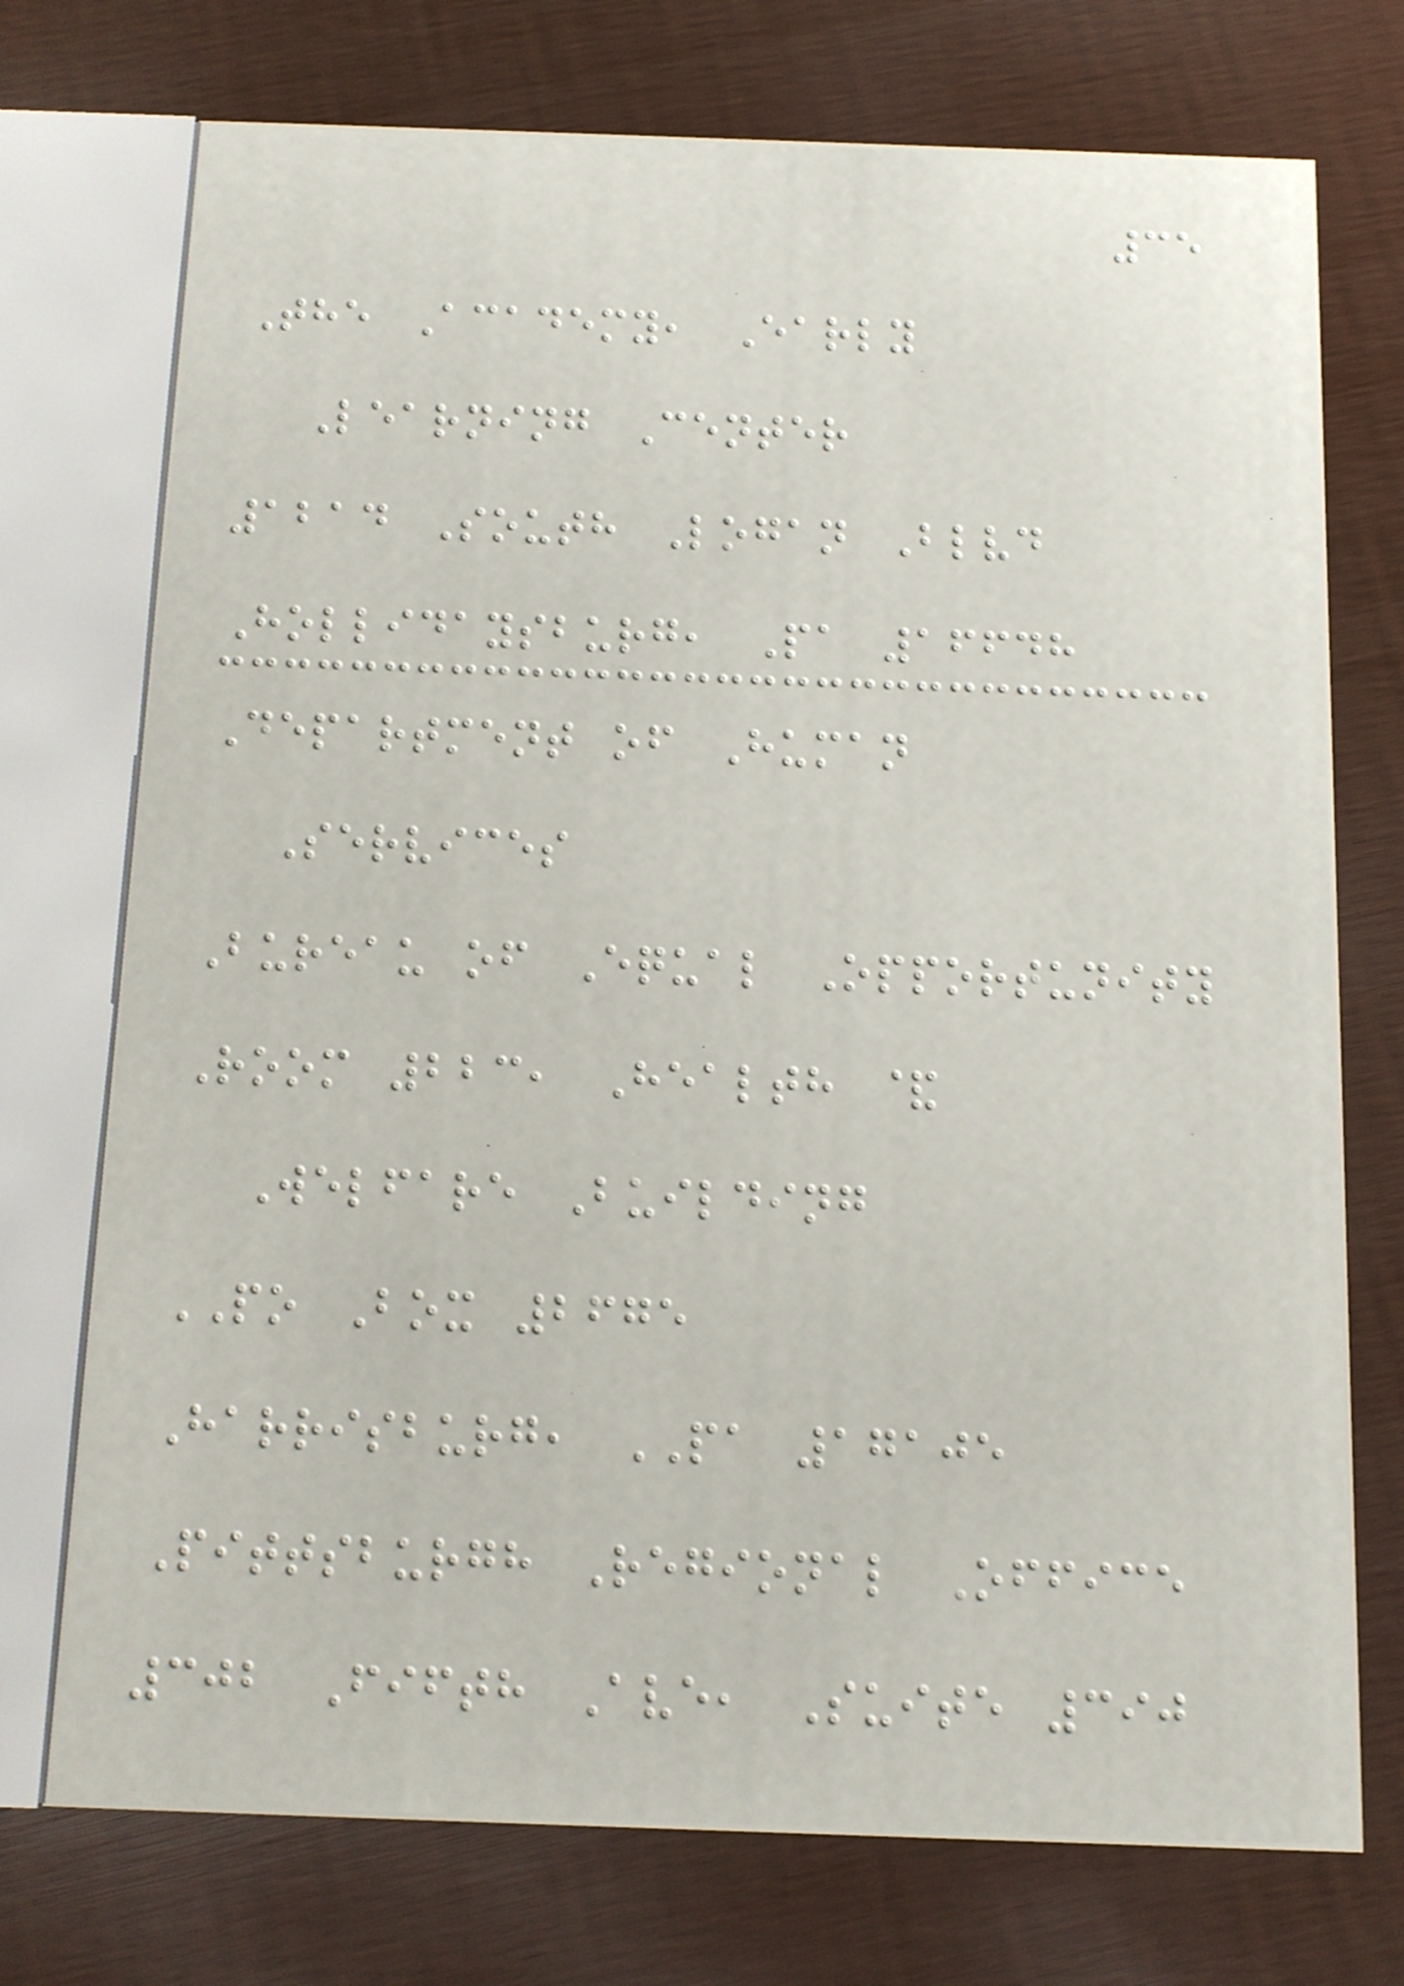35
The Academy, Early
Learning Center
1214 South Logan Blvd
Hollidaysburg, Pa 16648
Department of Human
Services
Bureau of Equal Opportunity
Room 223, Health &
Welfare Building
PO Box 2675
Harrisburg, PA 17105
Pittsburgh Regional Office
302 Fifth Ave, Suite 390
